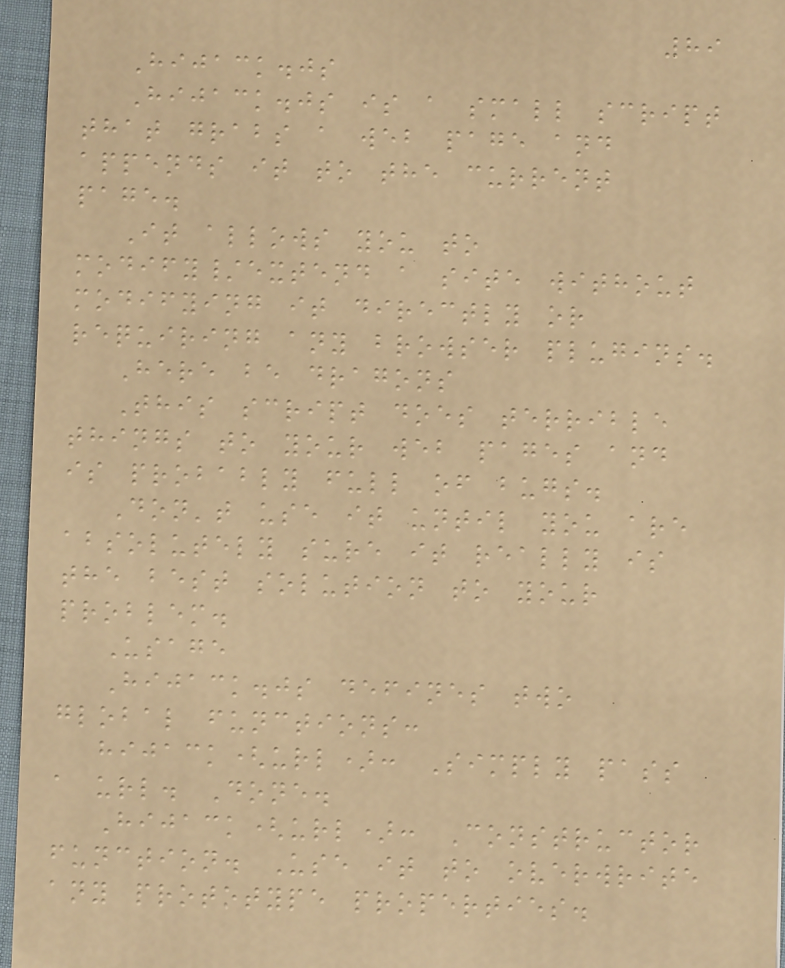89
Hijack.js
Hijack.js is a small script
that grabs a web page and
appends it to the current
page.
It allows you to
modify/extend a site without
modifying it directly or
requiring any browser plugins.
Here be dragons
This script does terrible
things to your web pages and
is probably full of bugs.
Don't use it until you are
absolutely sure it really is
the best solution to your
problem.
Usage
Hijack.js defines two
global functions:
hijack(url): Simply pass
a url. Done.
Hijack(url): Constructor
function. Use it to overwrite
any prototype properties.
